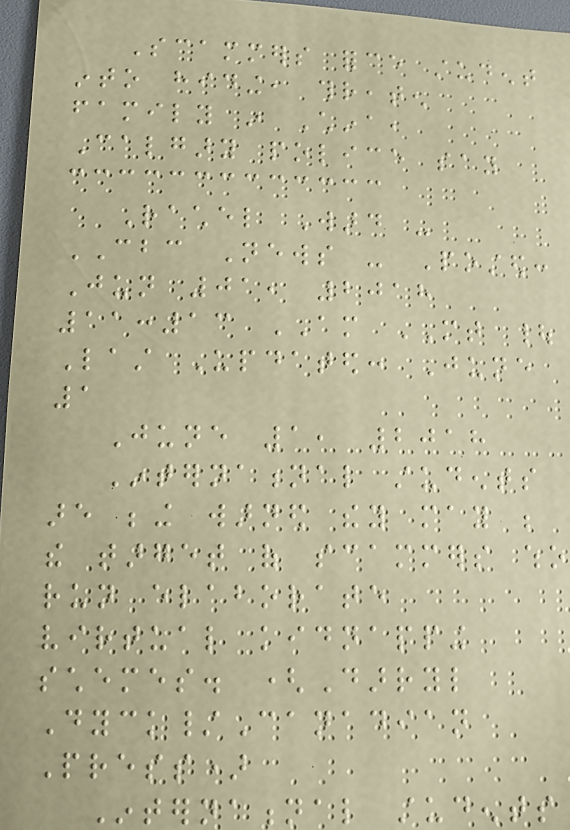Scammers force student
into hiding, threaten
family in China,
Calgary police say
Rachel Ward -
CBC News - Posted:
Jun 01, 2018
11:13 AM MT |
Last Updated: June
1
June 1, 2018
International students
are being warned they may be
the target of scammers who
run elaborate
virtual kidnapping
schemes. (Darryl
Dyck/Canadian
Press)
International students
